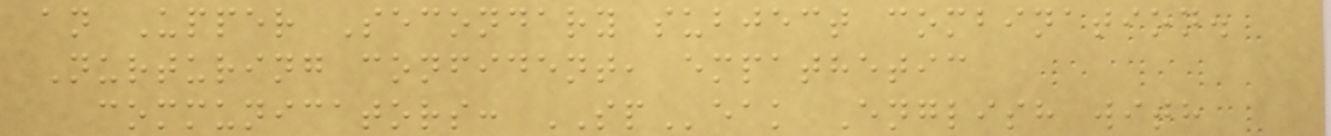an Upper Secondary subject combination.
Nurturing confident, empathetic
communicators: SPeak English with
